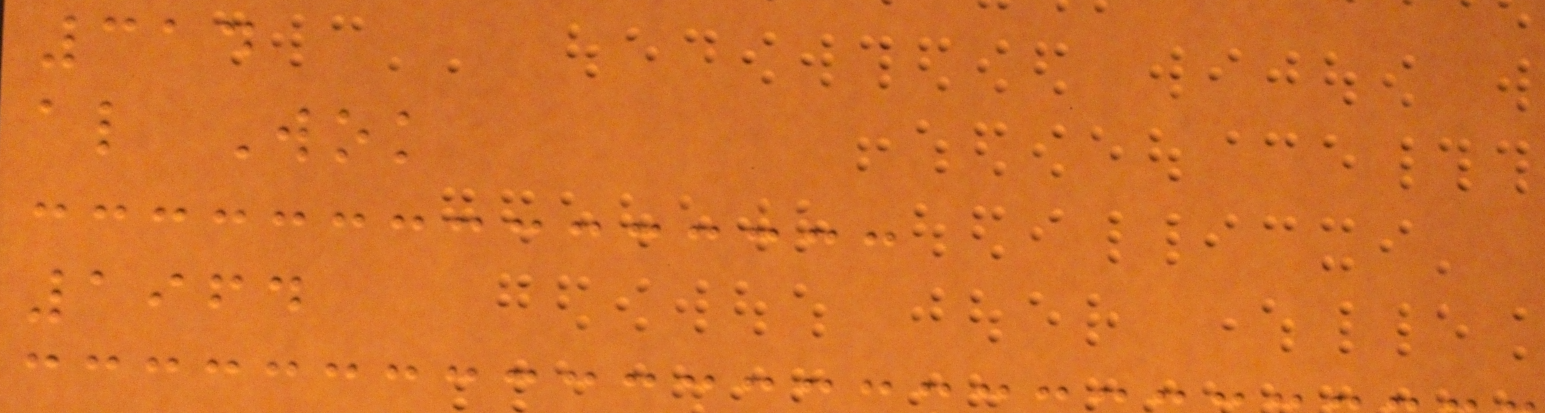314
al Wok
1964
